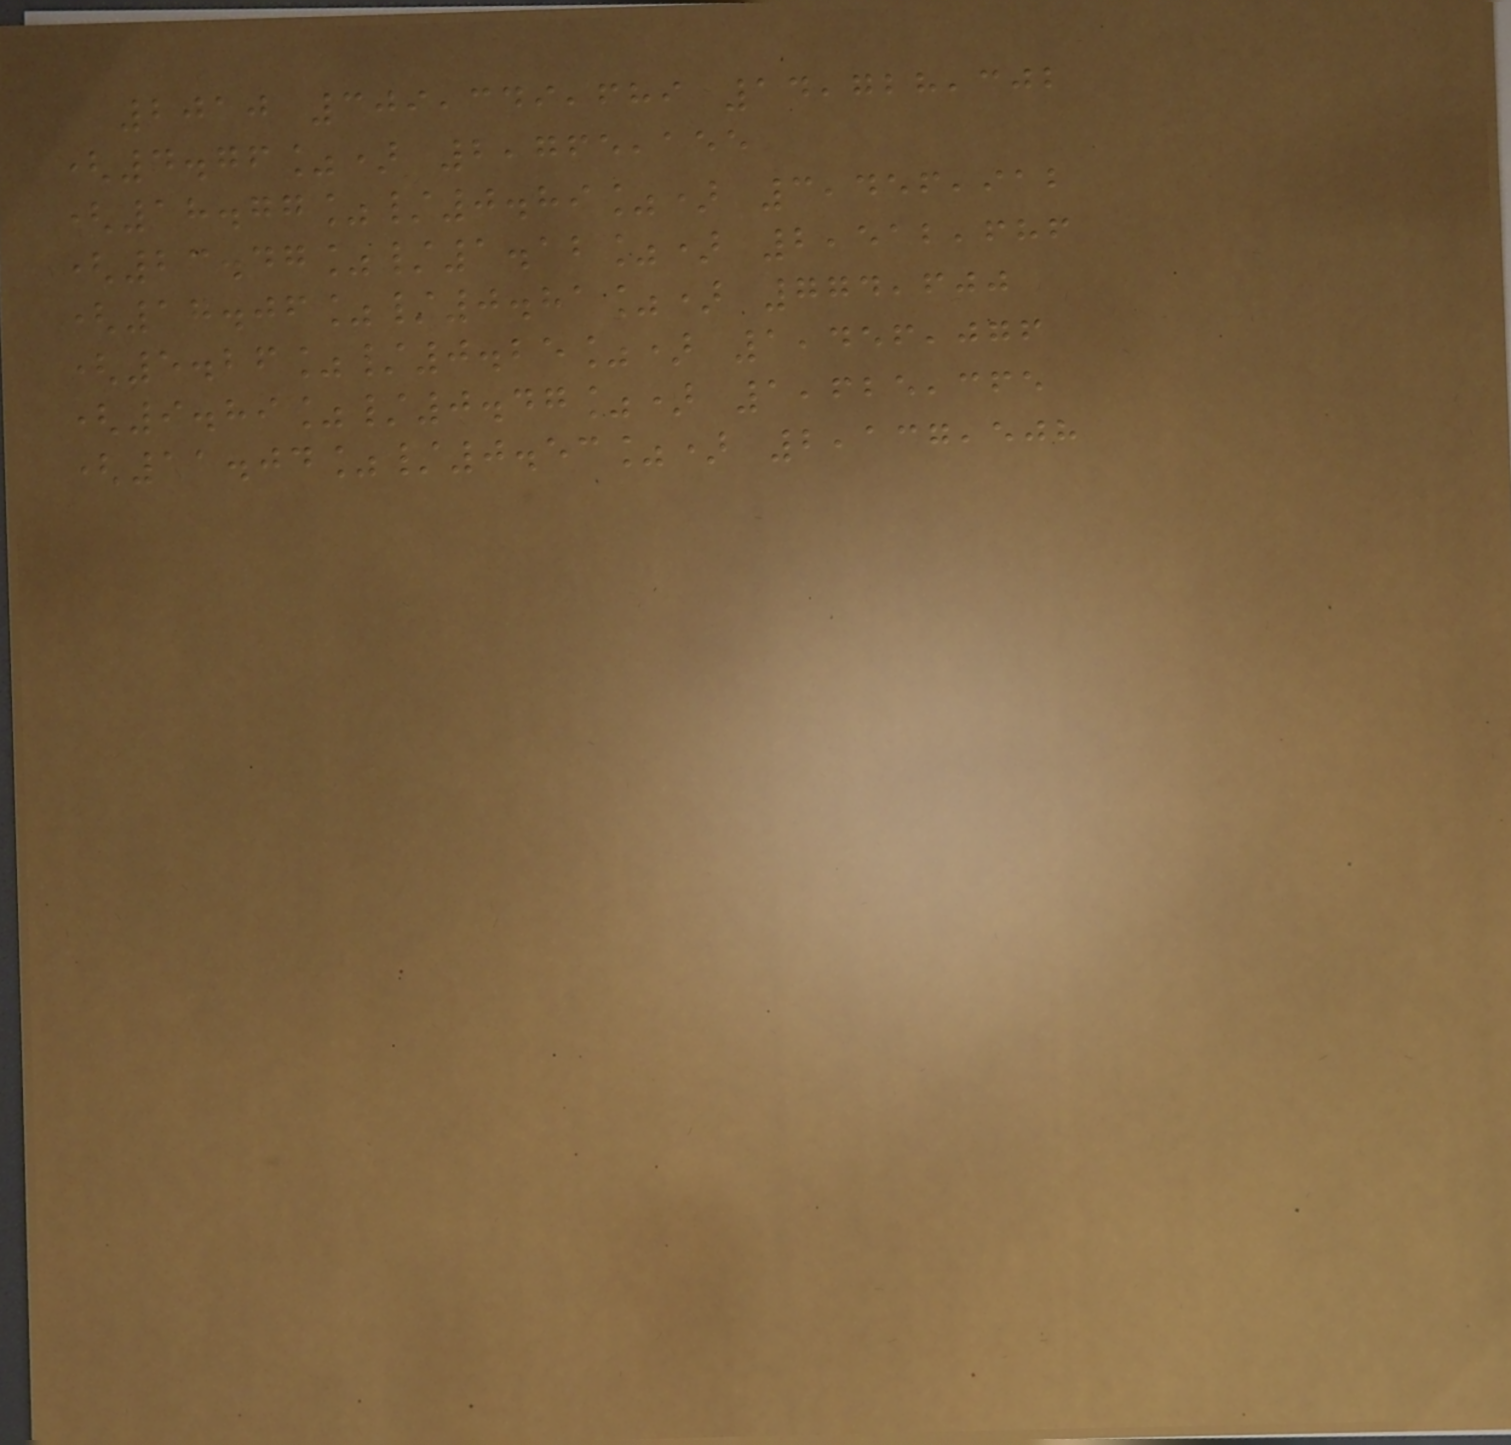2010 309,349,689 14,728,302
(4.76%) 2,765,155
(18.77%/0.89%) 3,456,912
(23.47%/1.12%) 2,512,686
(17.06%/0.81%) 774,600
(5.26%/0.25%) 1,456,076
(9.89%/0.47%) 1,625,365
(11.04%/0.53%) 2,137,508
